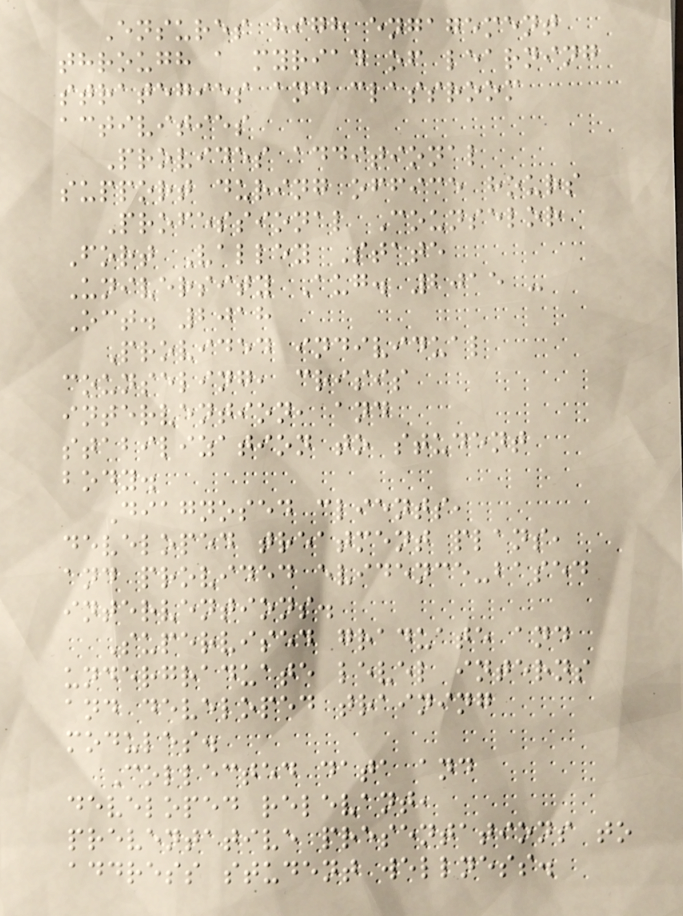Ensures high engagement
through a myriad of learning
strategies and classroom
activities
Provides additional
support during office hours
Professional Counselor
Fort Valley State
University Aug. 2015 -
Oct. 2018
Provided individual
counseling, crisis
intervention, and
stabilization to student
body.
Diagnosed clients,
developed treatment plans,
and provided evidence-based
interventions.
Supervised graduate and
undergraduate level interns
and developed training
modules.
Collected data and
developed relevant,
preventative presentations to
address student wellness.
